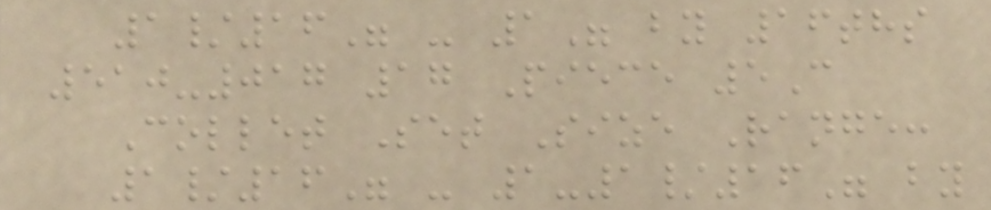1/16" - 1" by 16ths
510-017 17 Piece 5C
Collet Set Size Range:
1/16" - 1-1/16" by
